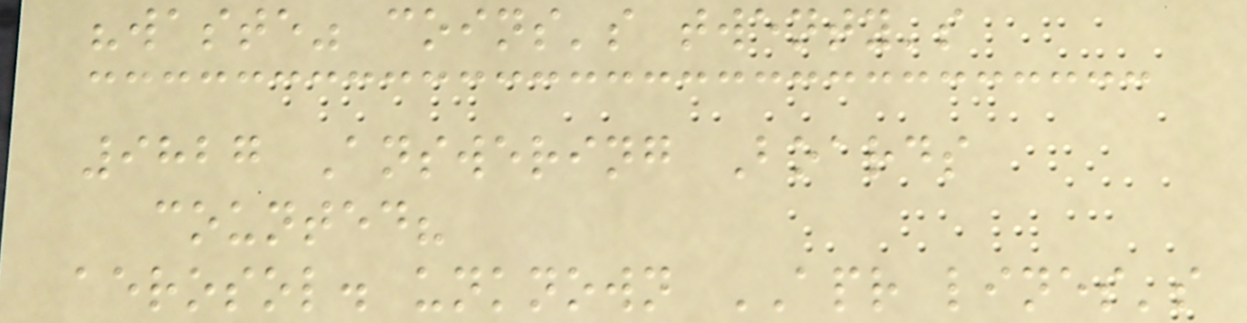"waste" coins's twenty's
9827 Answering Boards
counted?
aerosol. unknown APR lines's
